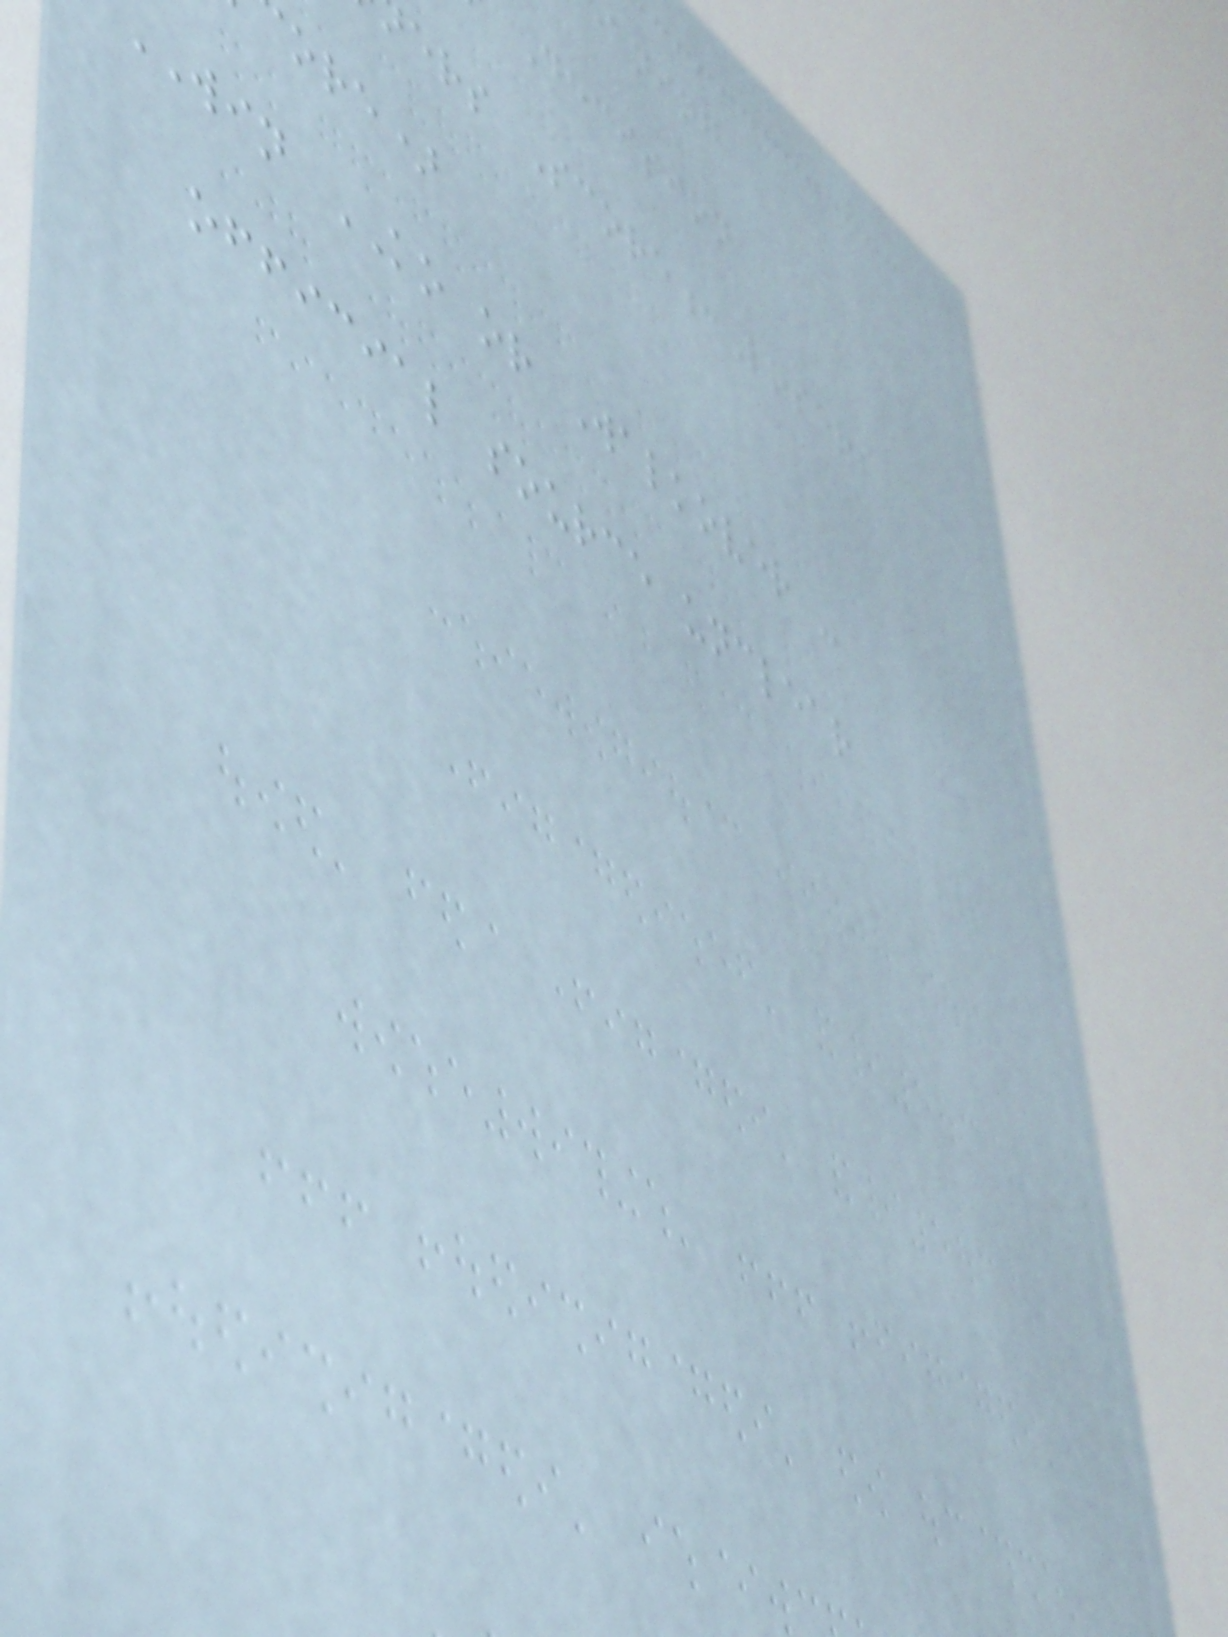Decision
ers Score:Losers
ore)
win KO or Walkover -
official source unclear
